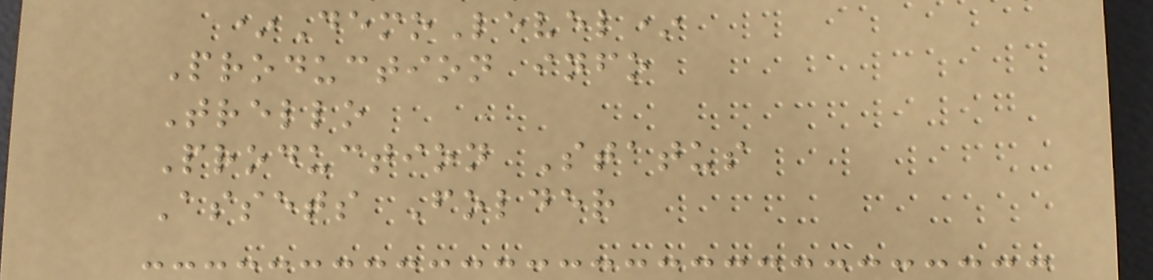*DemoLevel*
Production info
Trello
Production Status
Assets Folder
